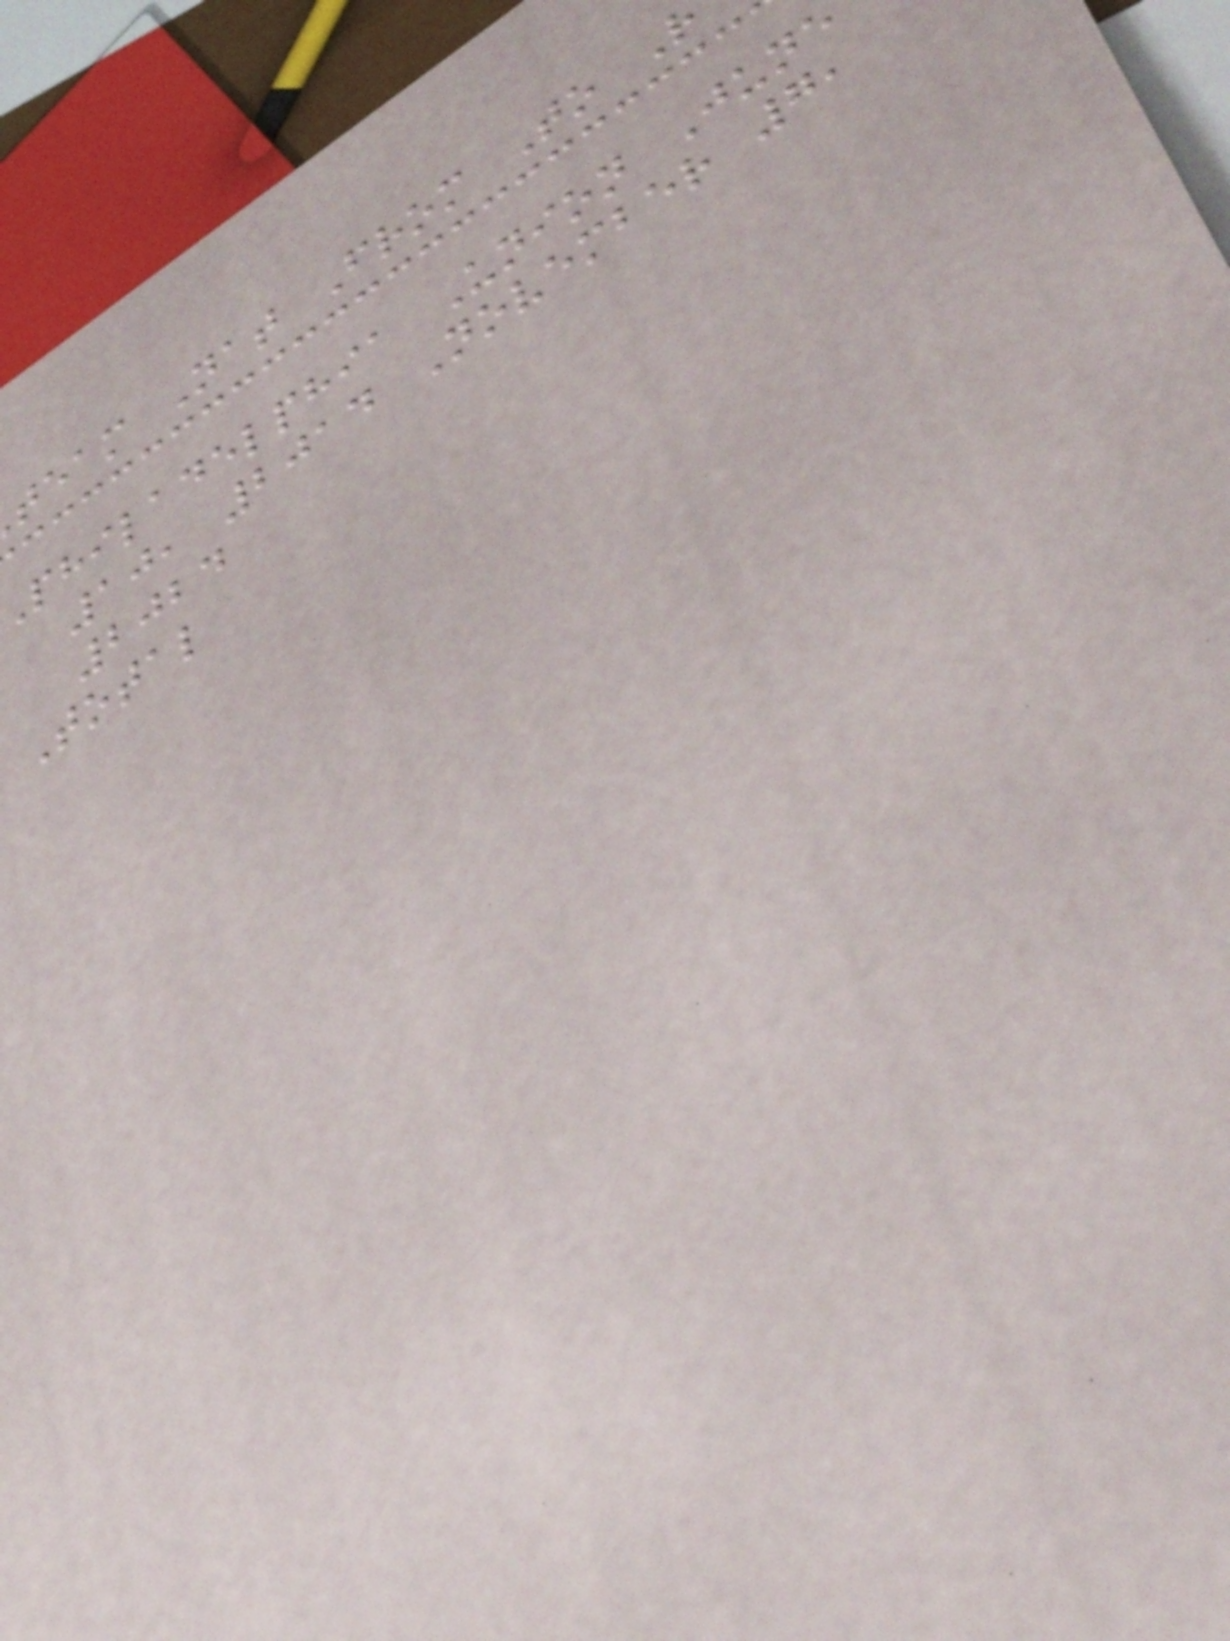team Nat From To R
philadelphia Union June
10, 2014 November 7,
2024
Total
